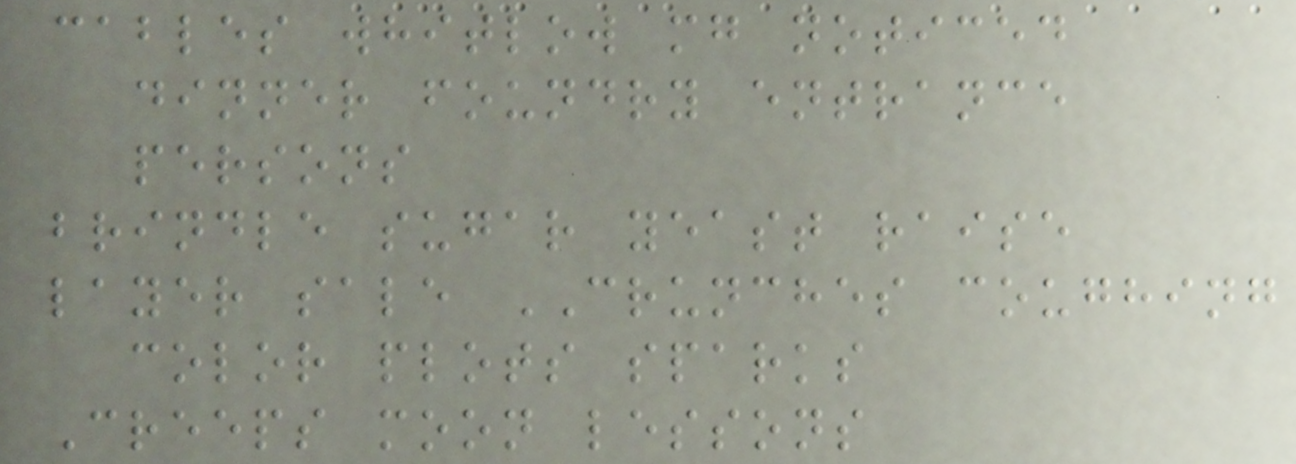cables whitlow mg noticed
dinner foundry entrance
persons
brindle sugar yeast raise
layer sale CRUNCHES coughing
color plots sparks
Creeps moon lessons
